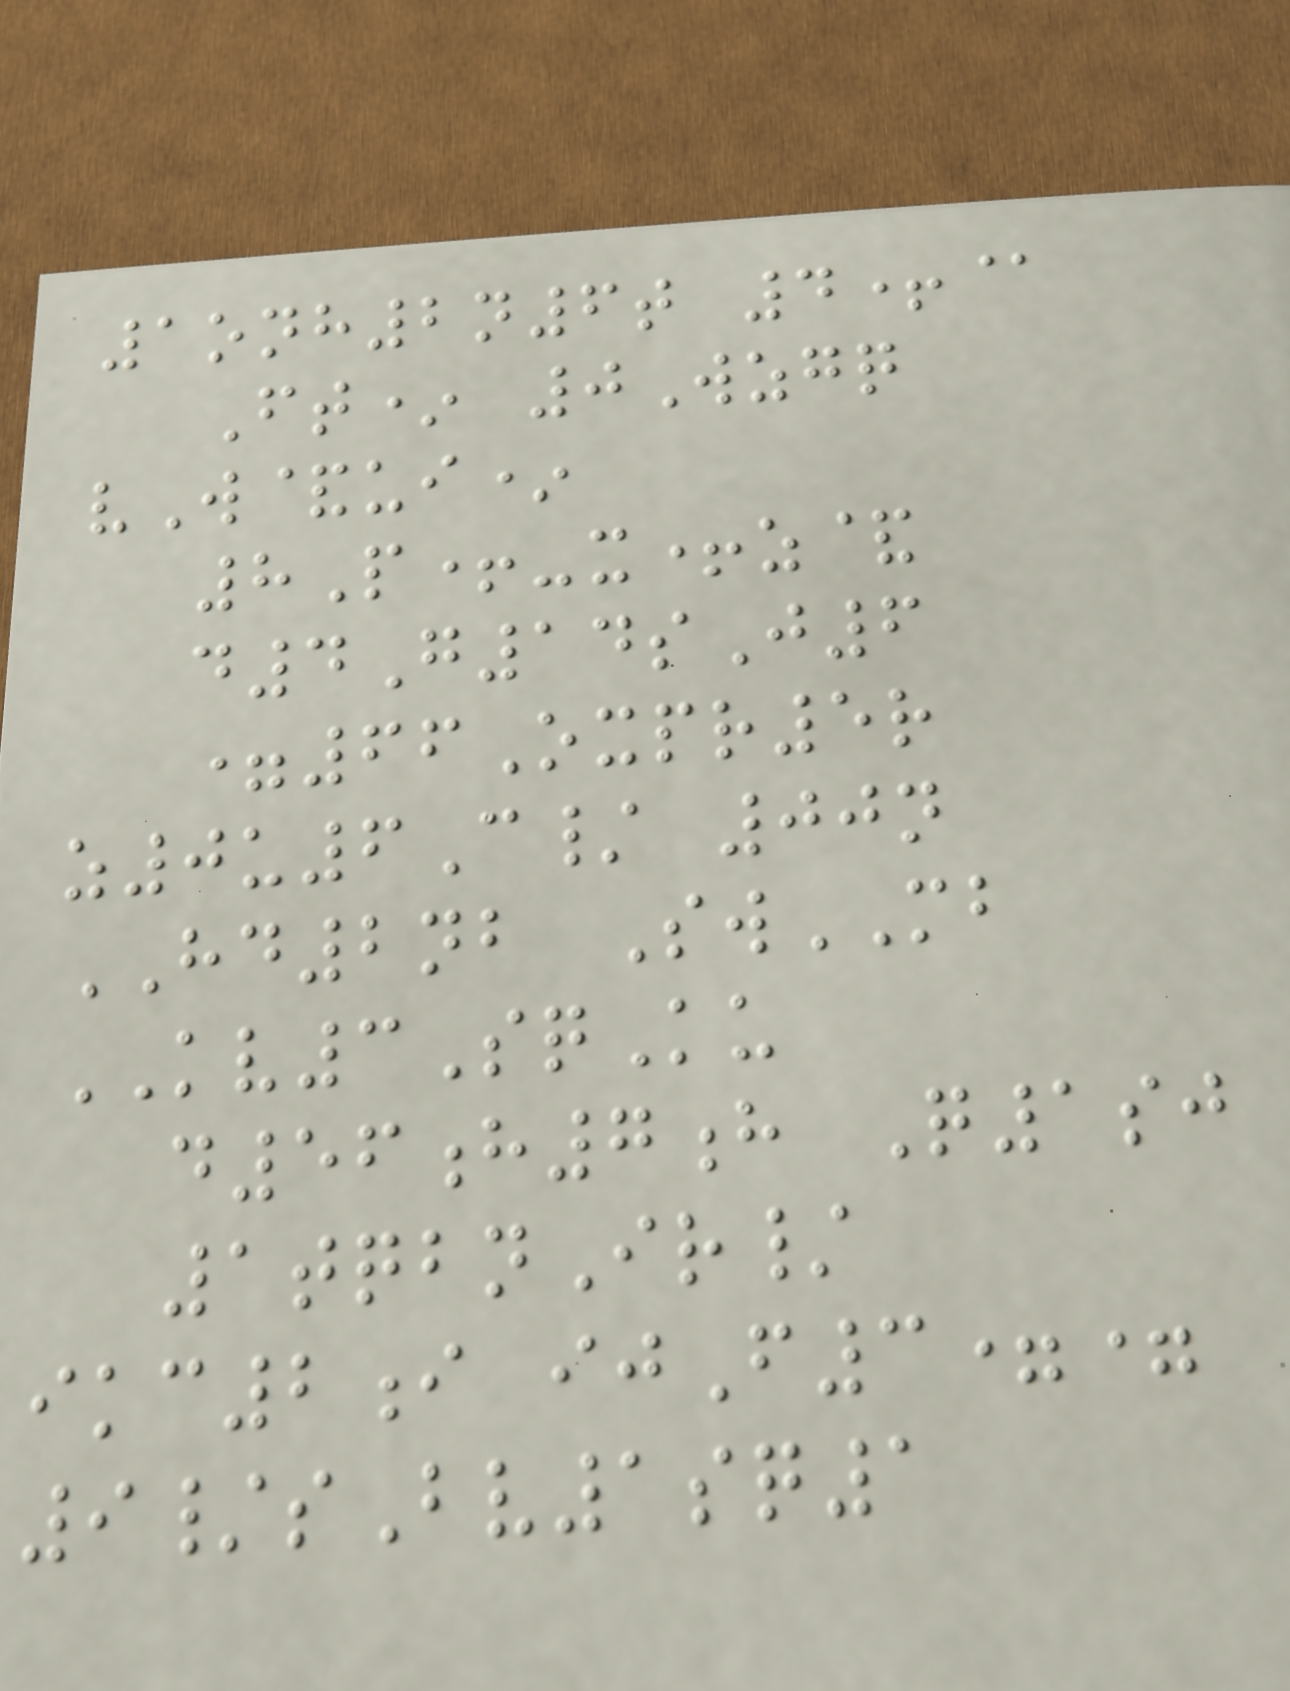1onh2n6t 4+@
Ft* 0Wzgq
vW&ui*
8P+-x+z&
d4G14sJ6
=66Oxpr5r
z0u6C/ 00n
HD2nb SwMB
KV3SqKu
d56h7h Q1sj
1tqbnIr/
ikc2i ijF3==
9/sBv1sq1
